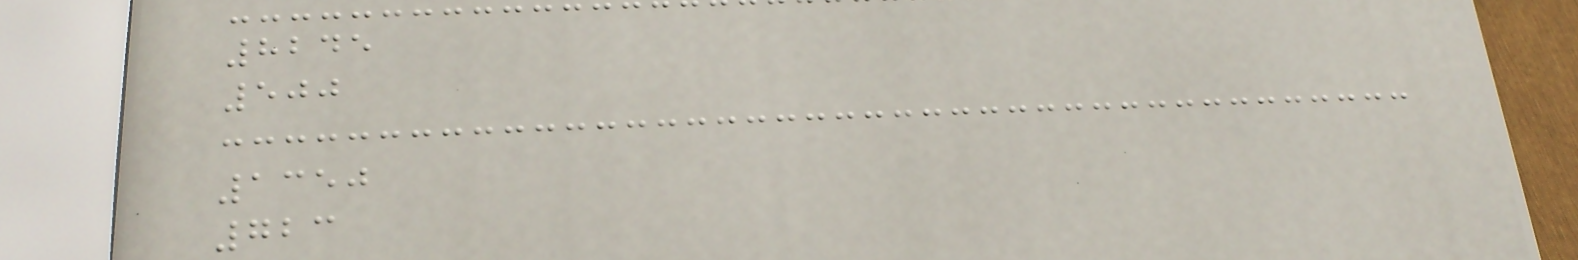8245
500
1350
723
